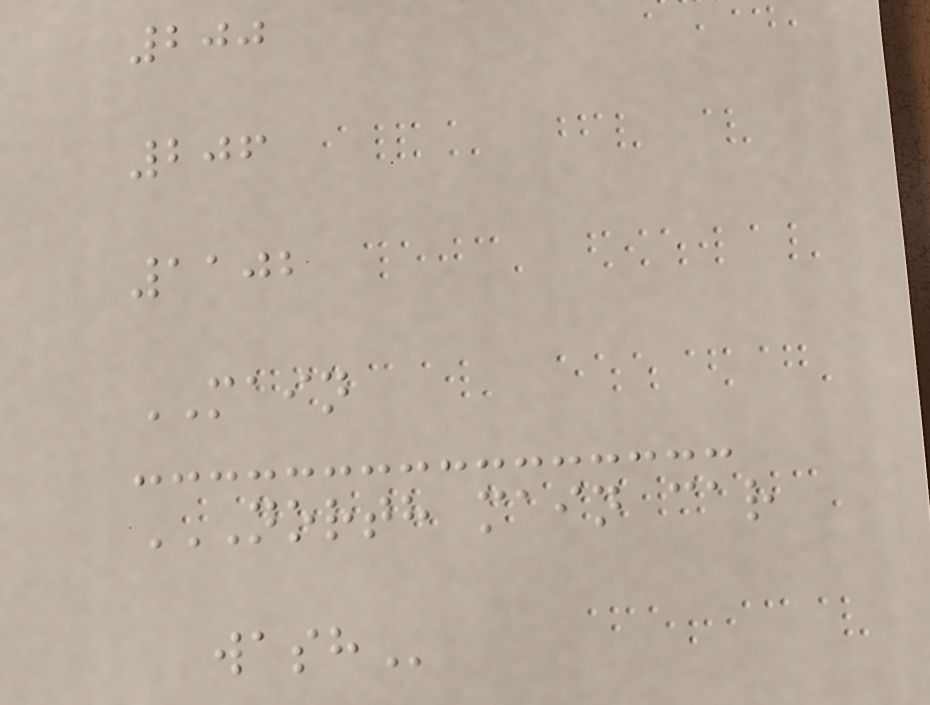200
206
1102
MAIN
NORTH MAIN CAR
WASH
